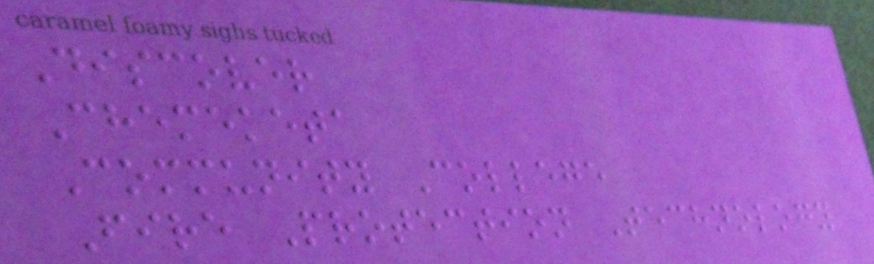Discover
Chemeketa
Community College
Fire Protection Technology
